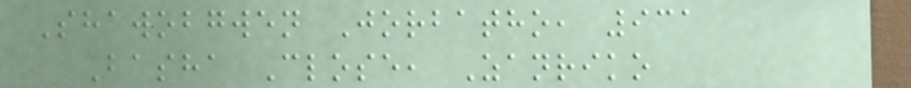Shawobgwen Jorbatho, 931
Basha Close, Zanriko
